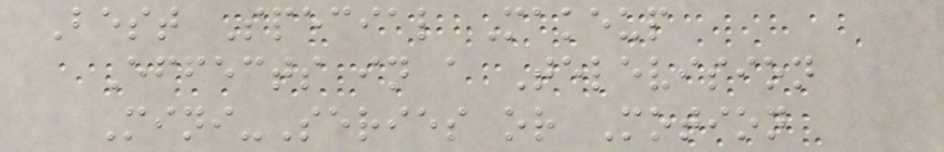Best Special Makeup
Effects in a Television
Mini-Series or Motion
